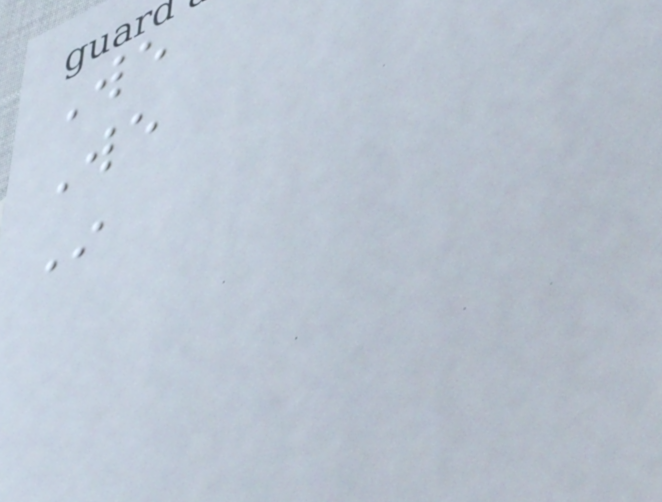We
We
In
